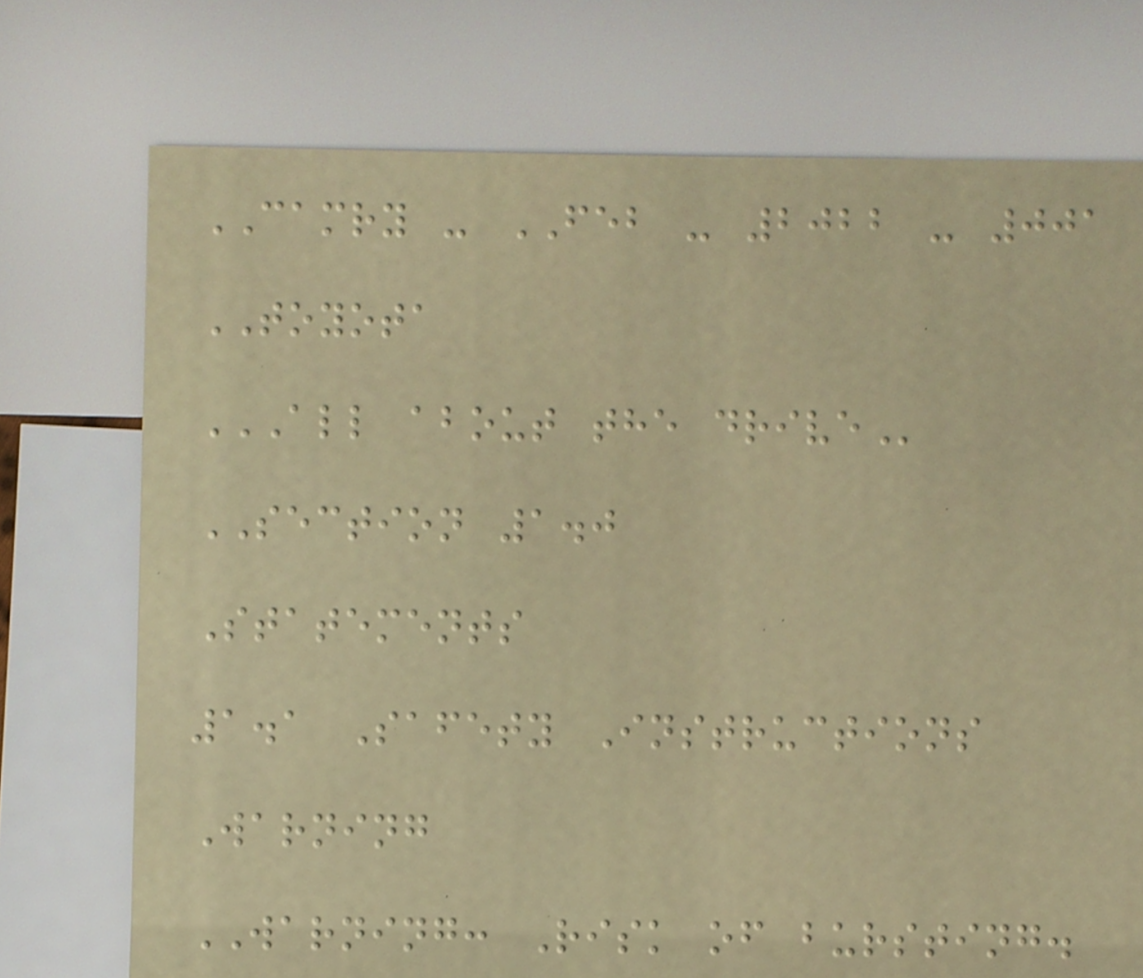CAMRY - FEB - 2022 - 001
TOYOTA
ALL ABOUT THE DRIVE
SECTION 1.0
Statements
1.1 Safety Instructions
Warning
WARNING: Risk of bursting.
